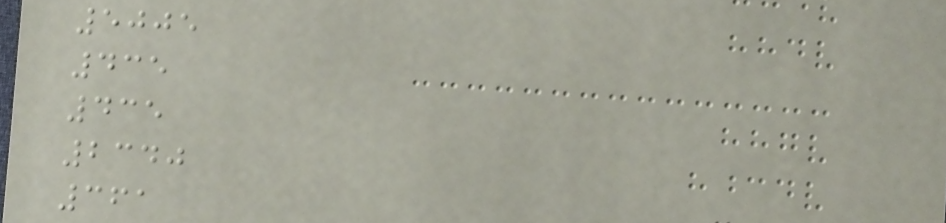5005
435
435
2340
361
